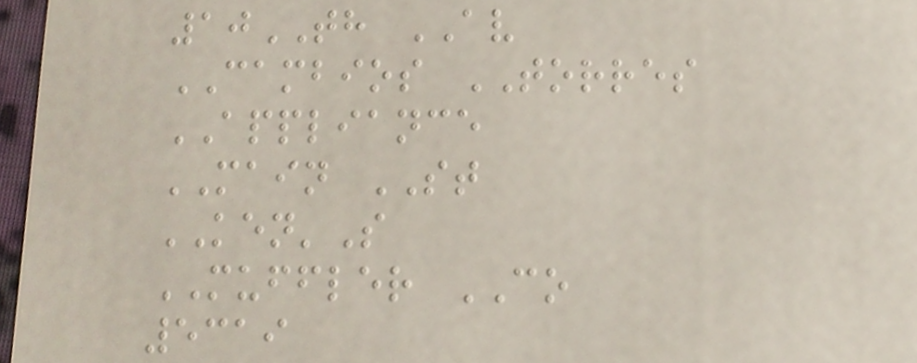10TH AV
CAMBIOS TORRES
APPLIANCE
MAIN ST
KEN'S
MUFFLER CO
5319
